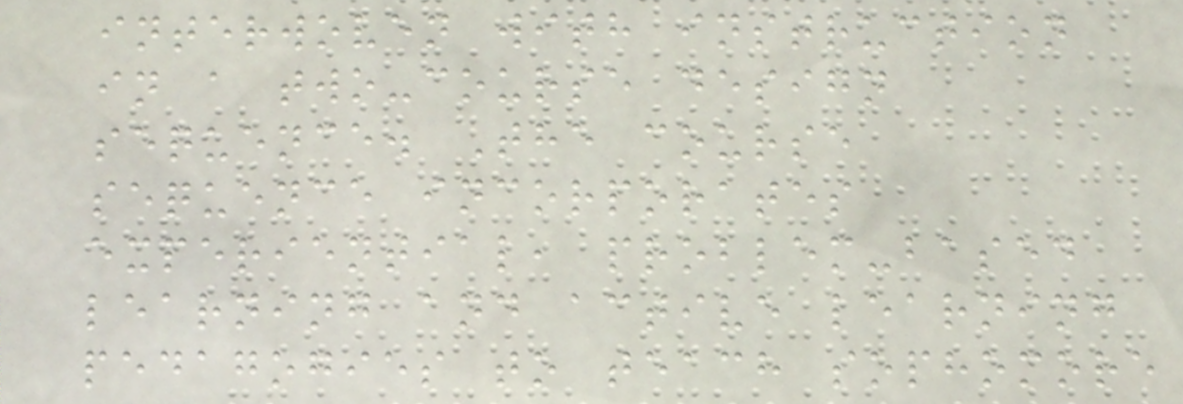interwoven with instruction
in a two-course design
sequence. The course
sequence incorporates
experiential, problem-based
learning and active learning
pedagogies to teach sophomore
